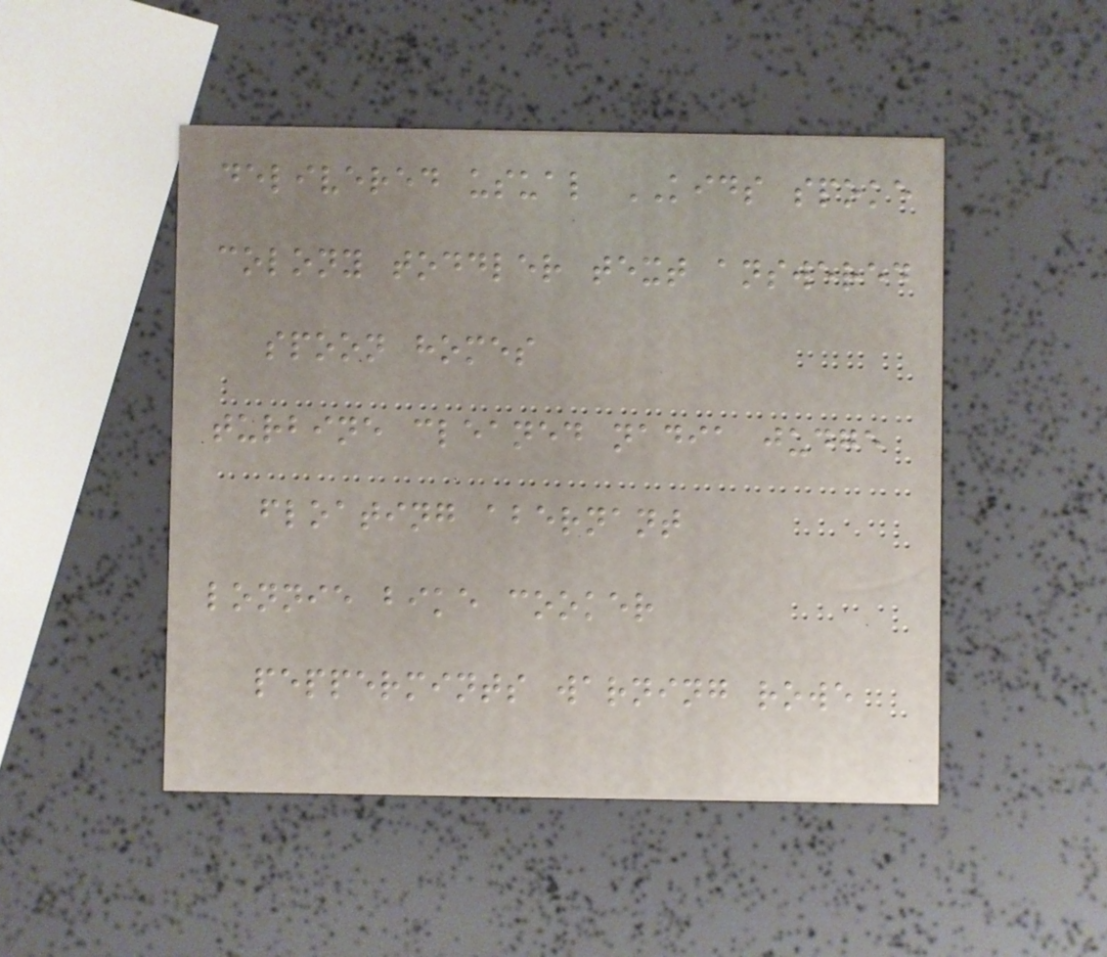delivered usual KIDS spoke
colony toddler text answered
spoon homes
turbine cleaned nadia judge
floating abernant
lonnie bike cooker
peppermints warning rowe
